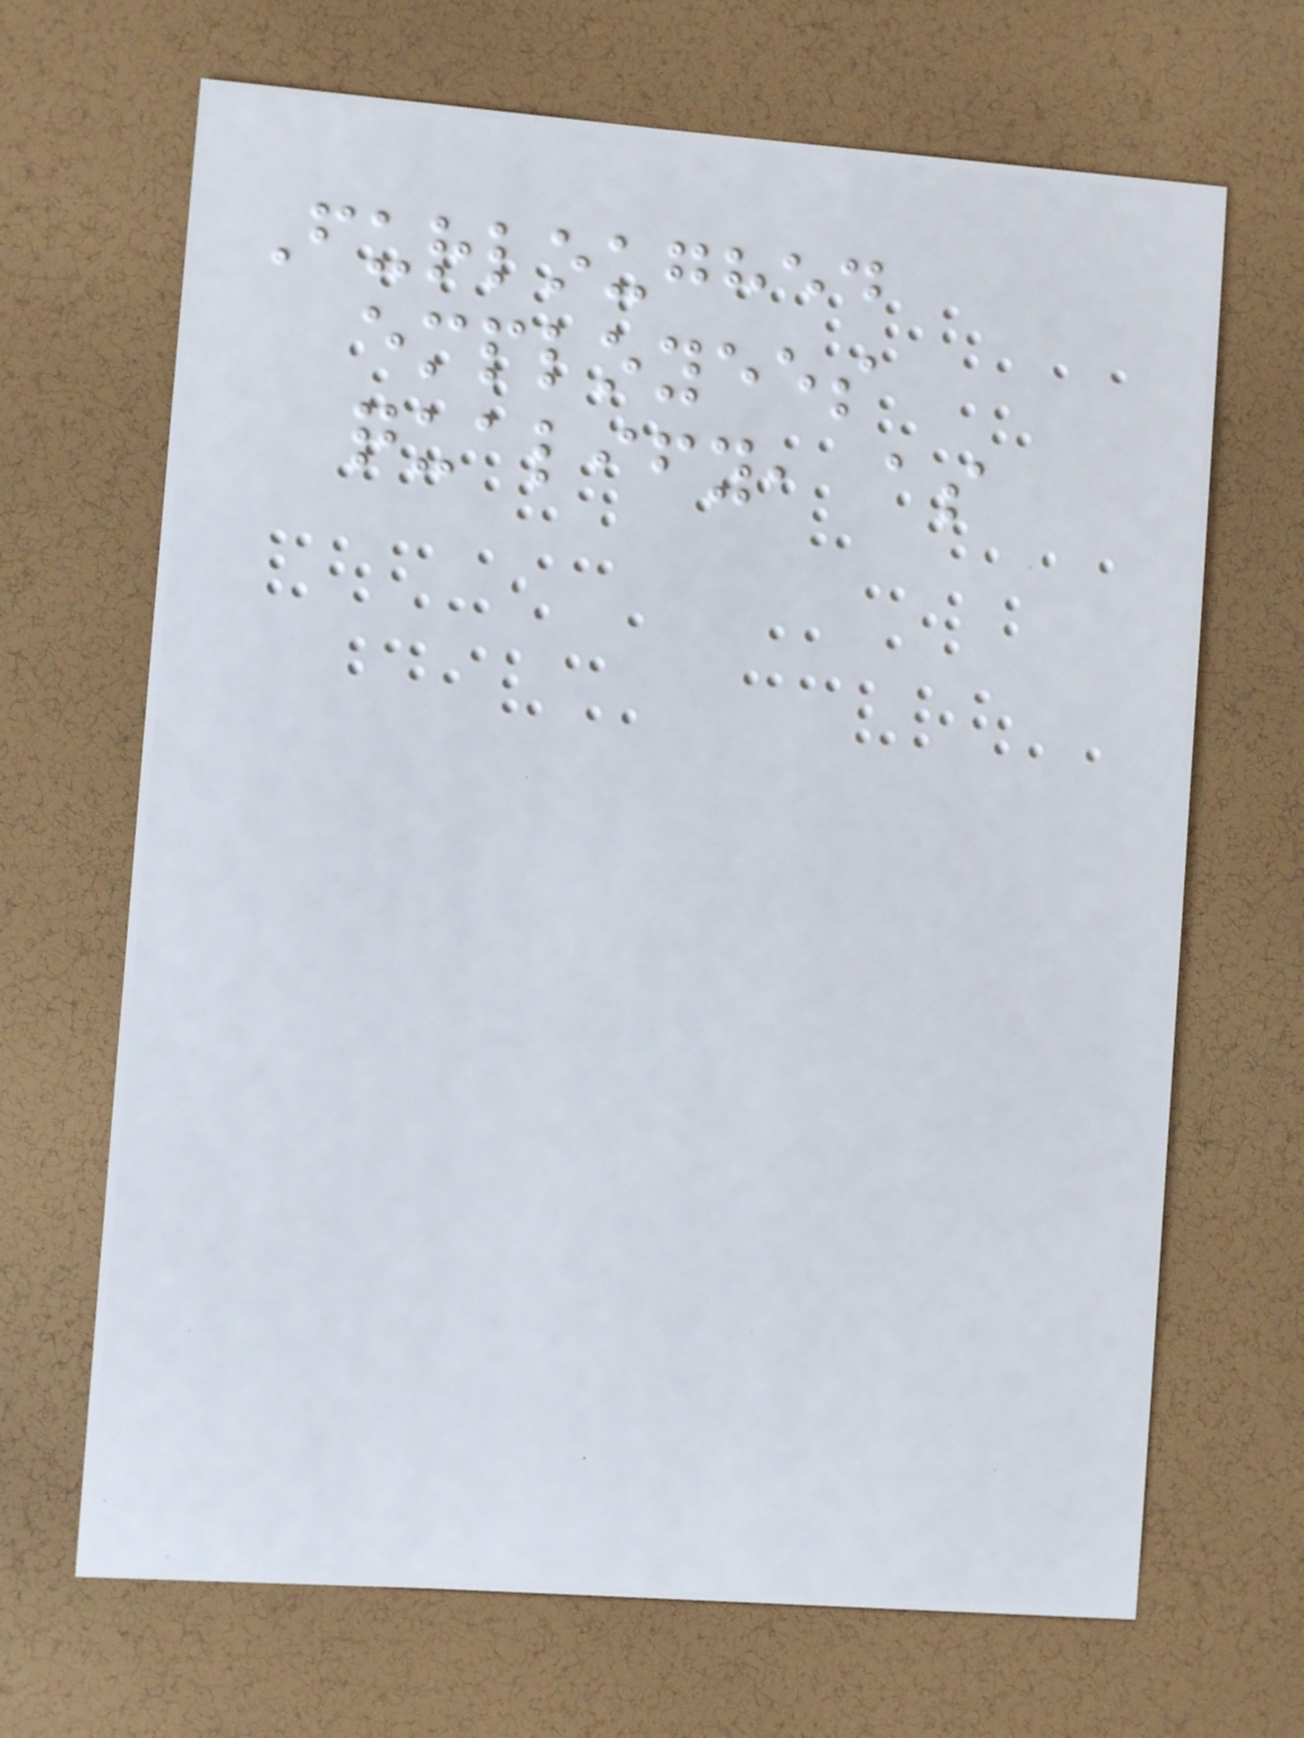Furloughed
employees
qualify, as
